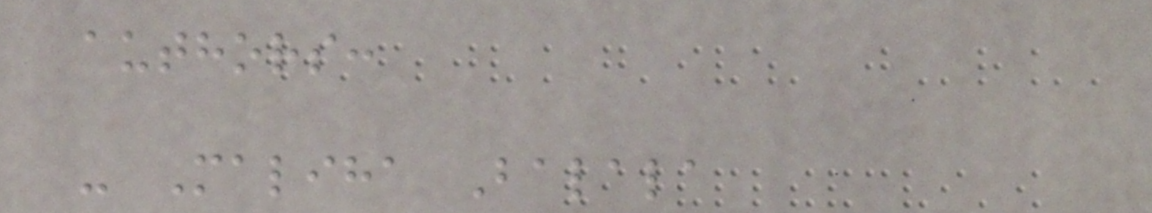authors:
- Maliha Balala
